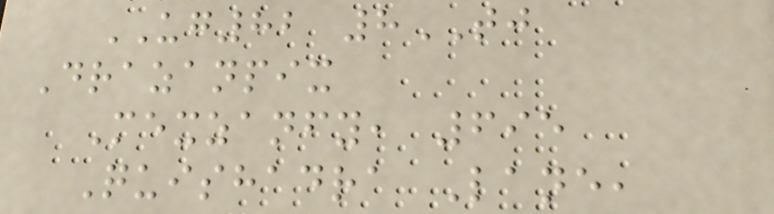UG82 8TJ
Drazanpix
Mexzanfy, 695
Quishadra Lane,
